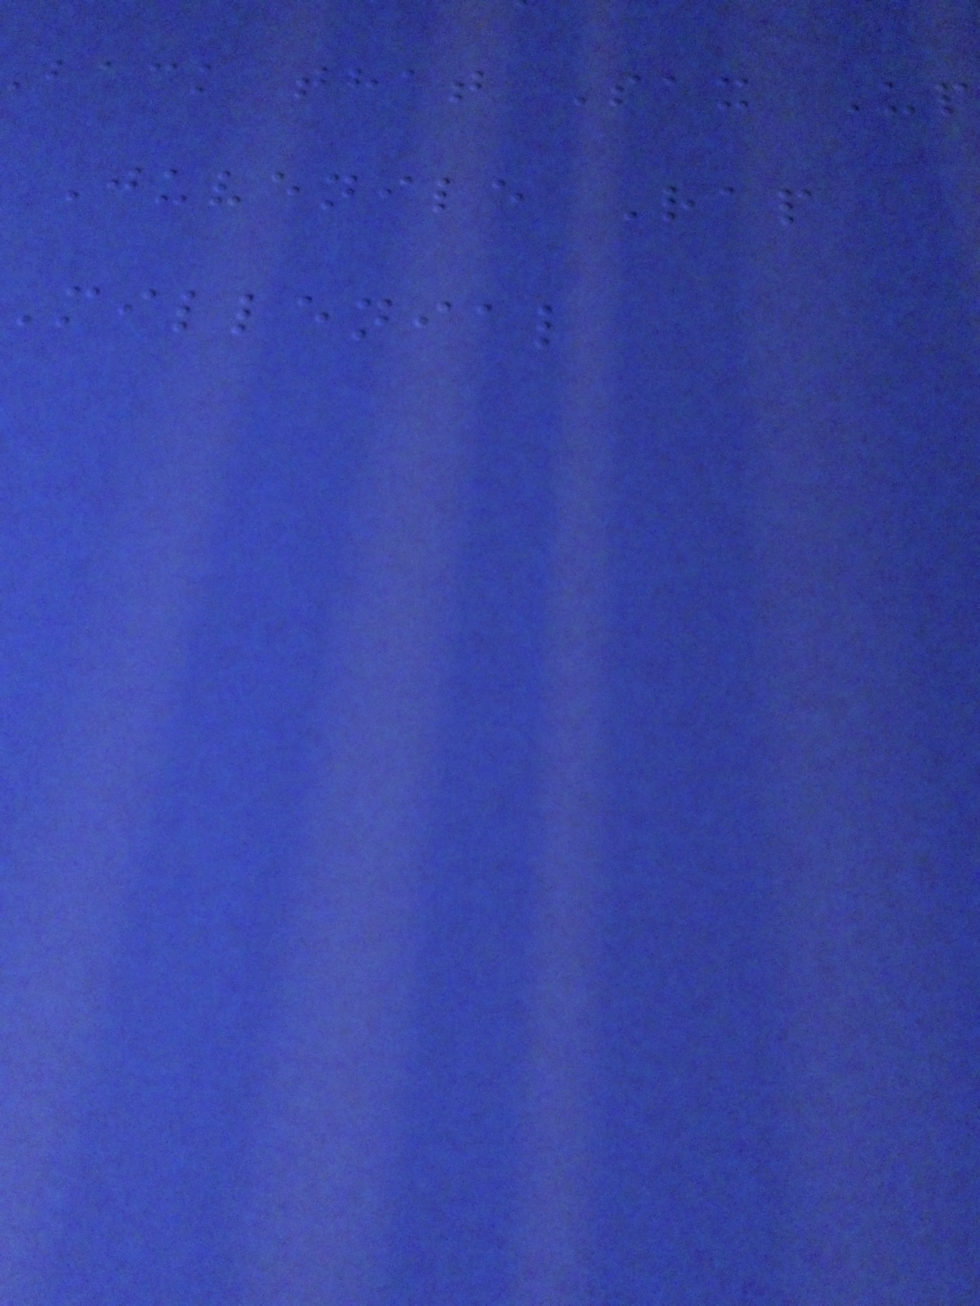back that Sax Up
Juvenile Rap
millenial
